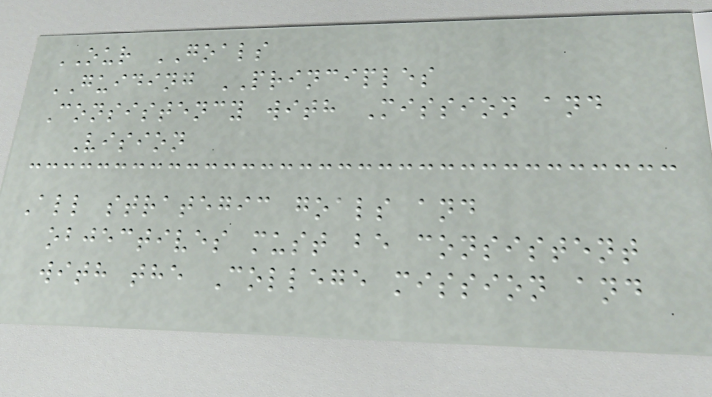OUR GOALS
GUIDING PRINCIPLES
Consistency with Mission and
Vision
All strategic goals and
objectives must be consistent
with the College mission and
